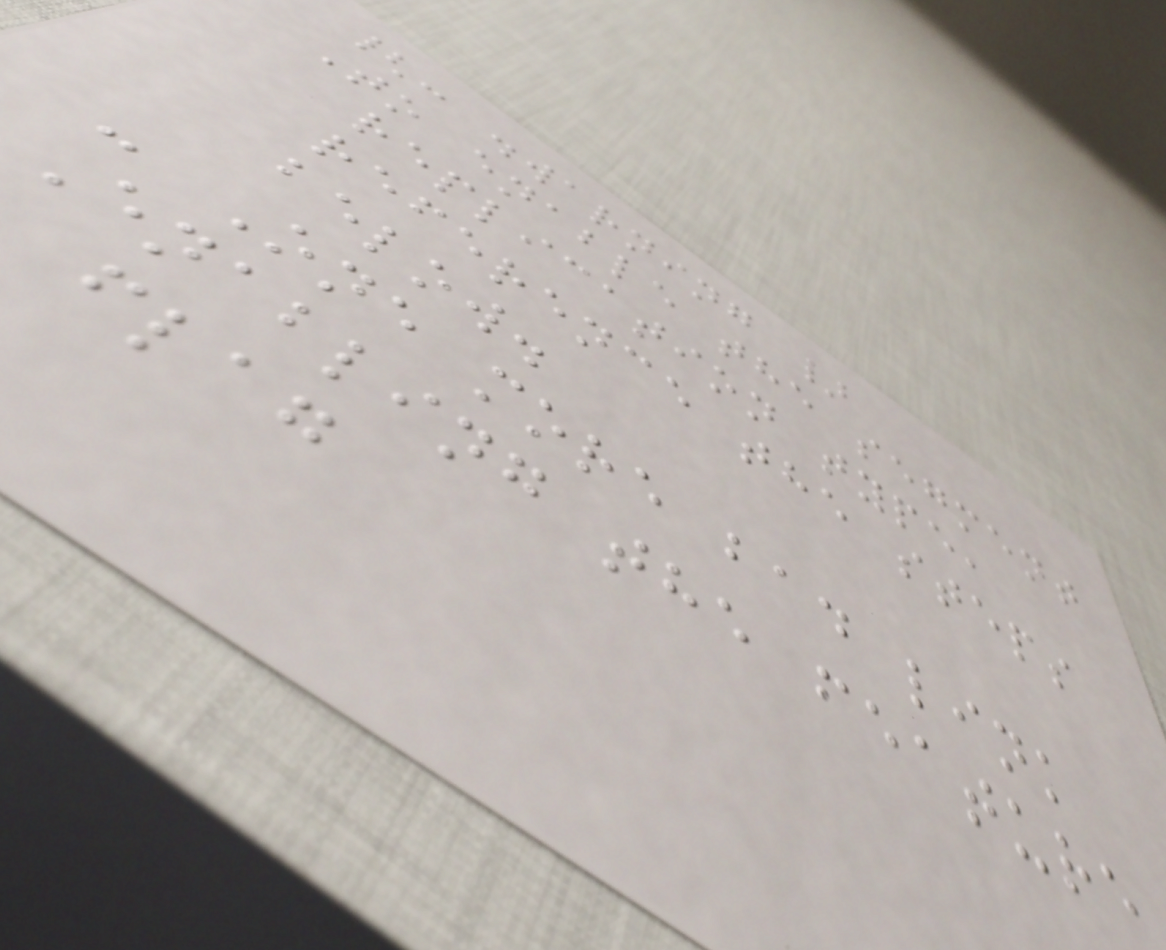{: .warning }
To enable the segment
replication type,
reference the steps
below.
- One more bad link
Enabling the feature
flag
